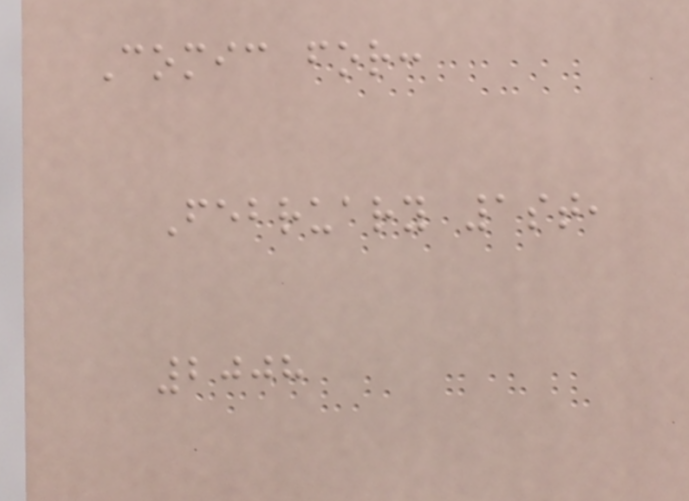Comic for:
February 1st,
2008
